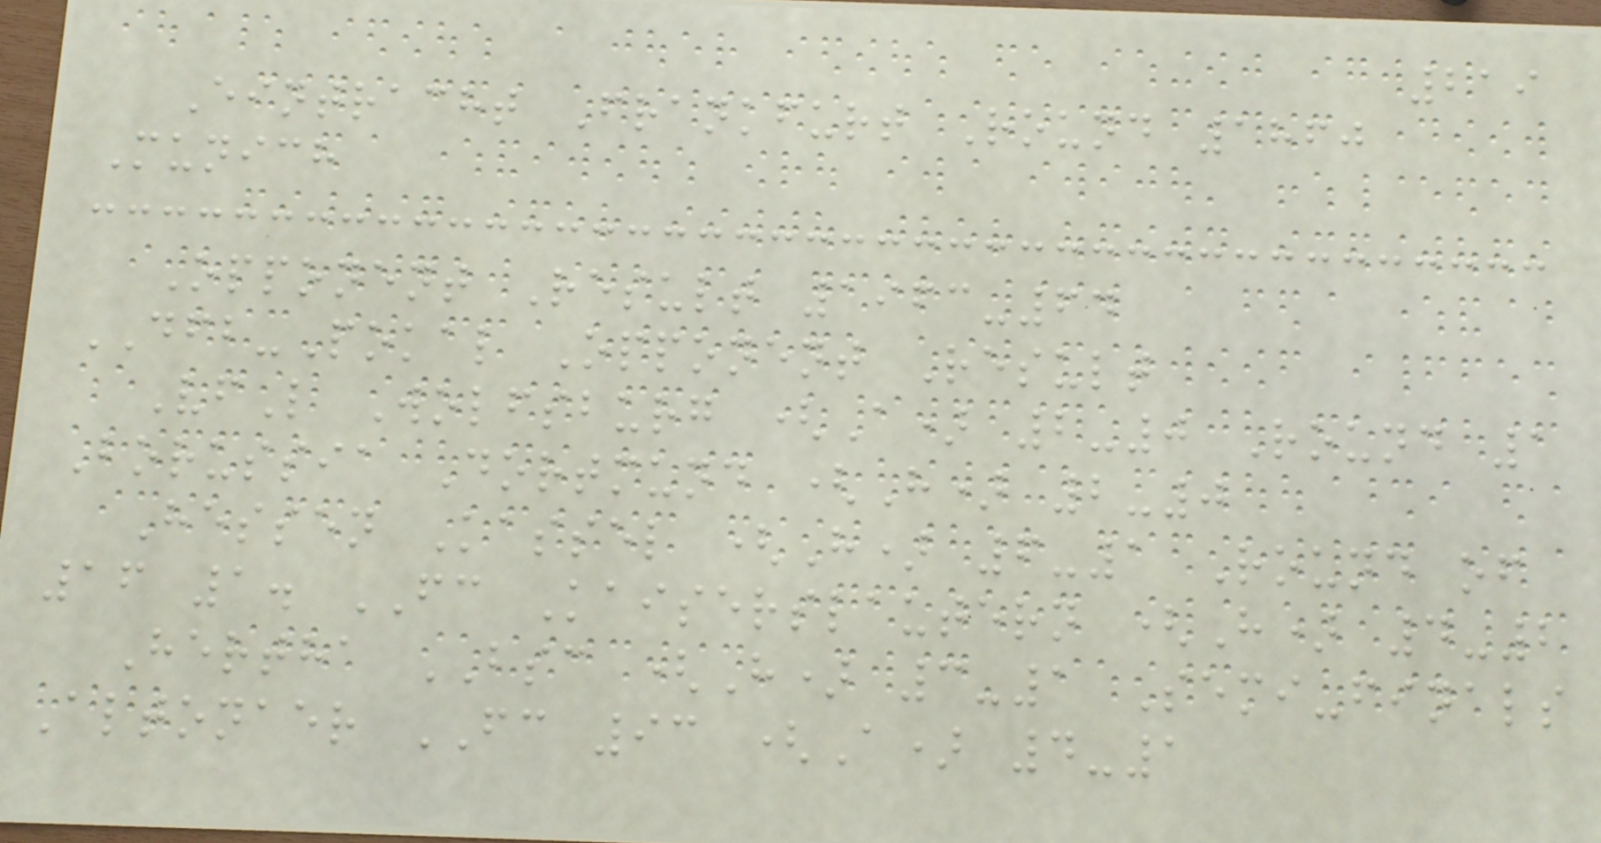219
Eintracht Frankfurt Round 1860
Munich
Opponent Result 1963-64
DFB-Pokal Opponent Result
VfL Wolfsburg (A) 2-0 Round 1
Borussia Dortmund (H) 2-0
Hessen Kassel (H) 6-1 Round of
16 1. FC Kaiserslautern (H) 4-2
Hertha BSC (H) 3-1 Semi-finals
Altonaer FC 93 (A) 4-1
